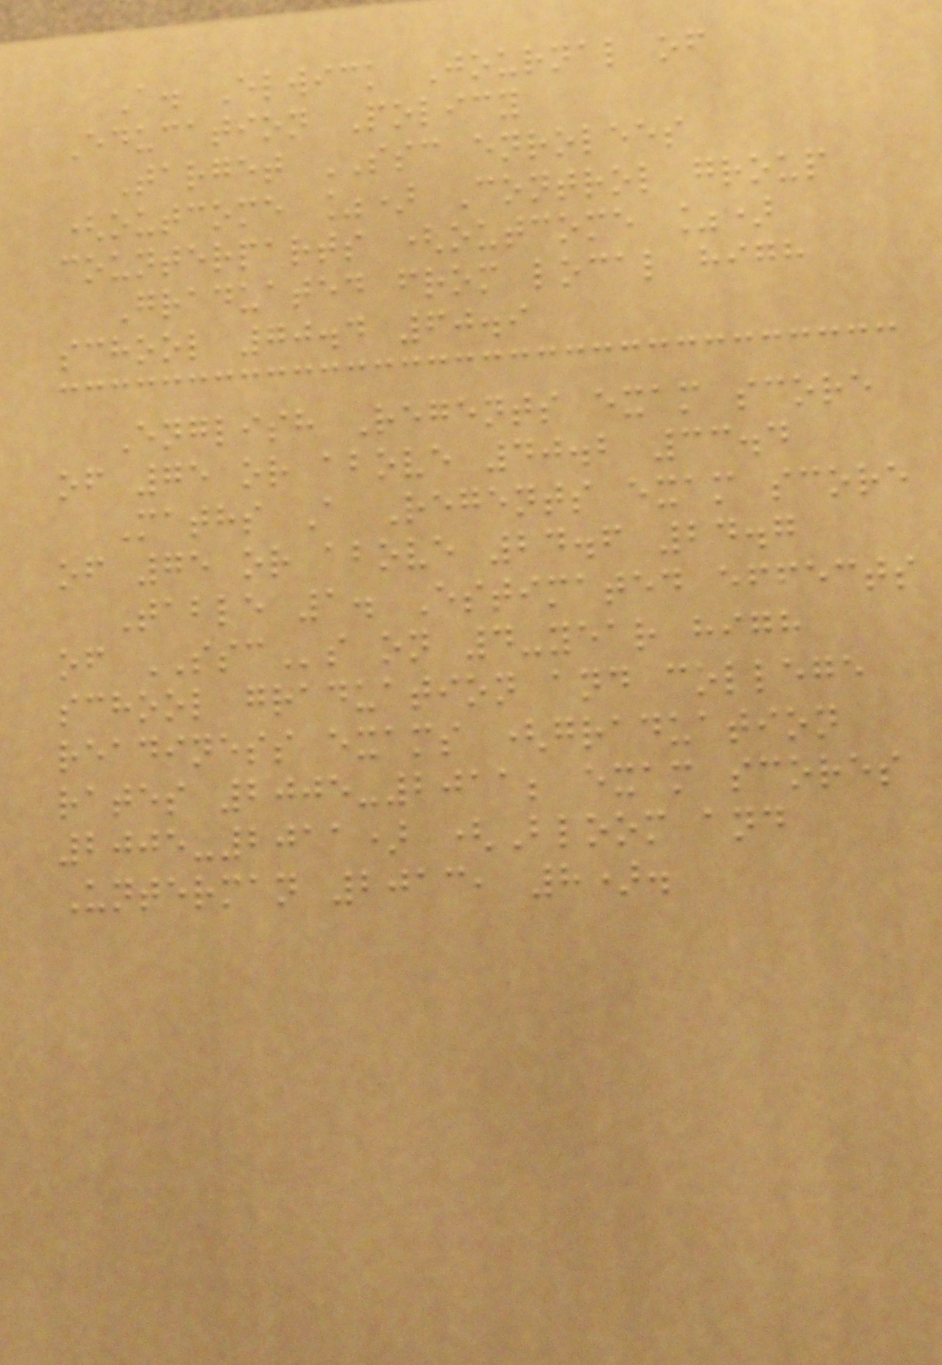A. Elwick Journal of
Education Policy
Target SSC enrolees
(outcome %) Control group
counterparts (outcome %)
Graduated from local high
school 70.4 60.9
English Regents exam score
of 75 or above 40.2 33.4
Maths A Regents exam score
of 75 or above 24.6 24.7
Table 1. Estimated effects
of SSCs on 4-year high
school graduation and college
readiness exams (graduation
rates 2005-2011; exam scores
2005-2011) (Bloom and
Unterman 2013, 8).
